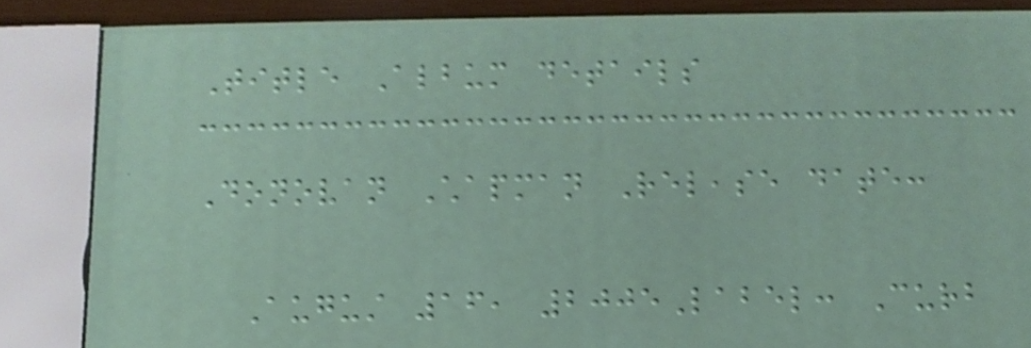Title Album details
Donovan Chapman Release date:
August 16, 2005Label: Curb
